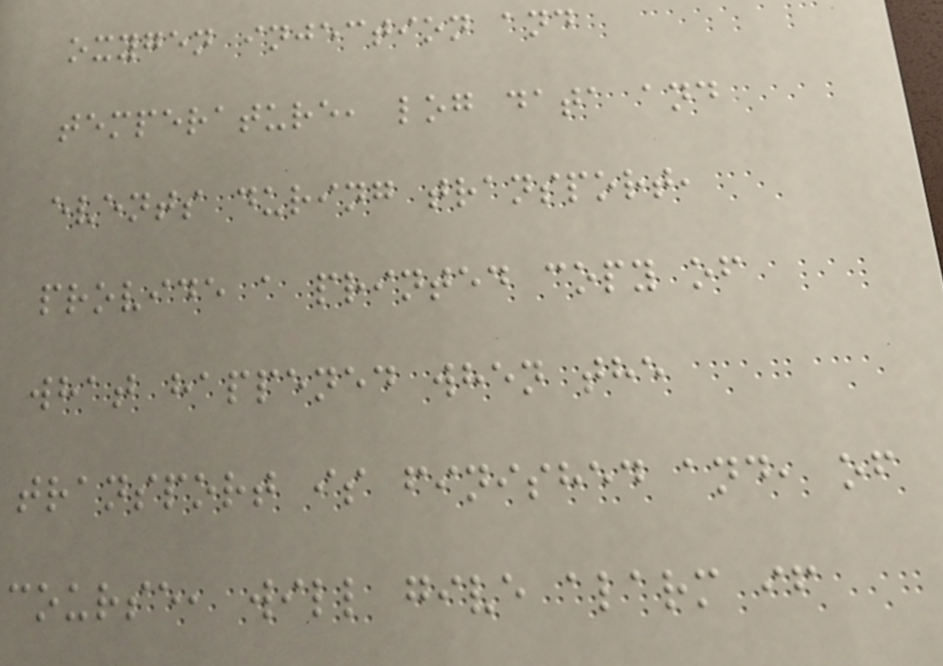oxygen injection and
temperature, log data and
events during transport,
provide a printed copy of
what happened when the
transport is finished and, of
course, will give alarm if
